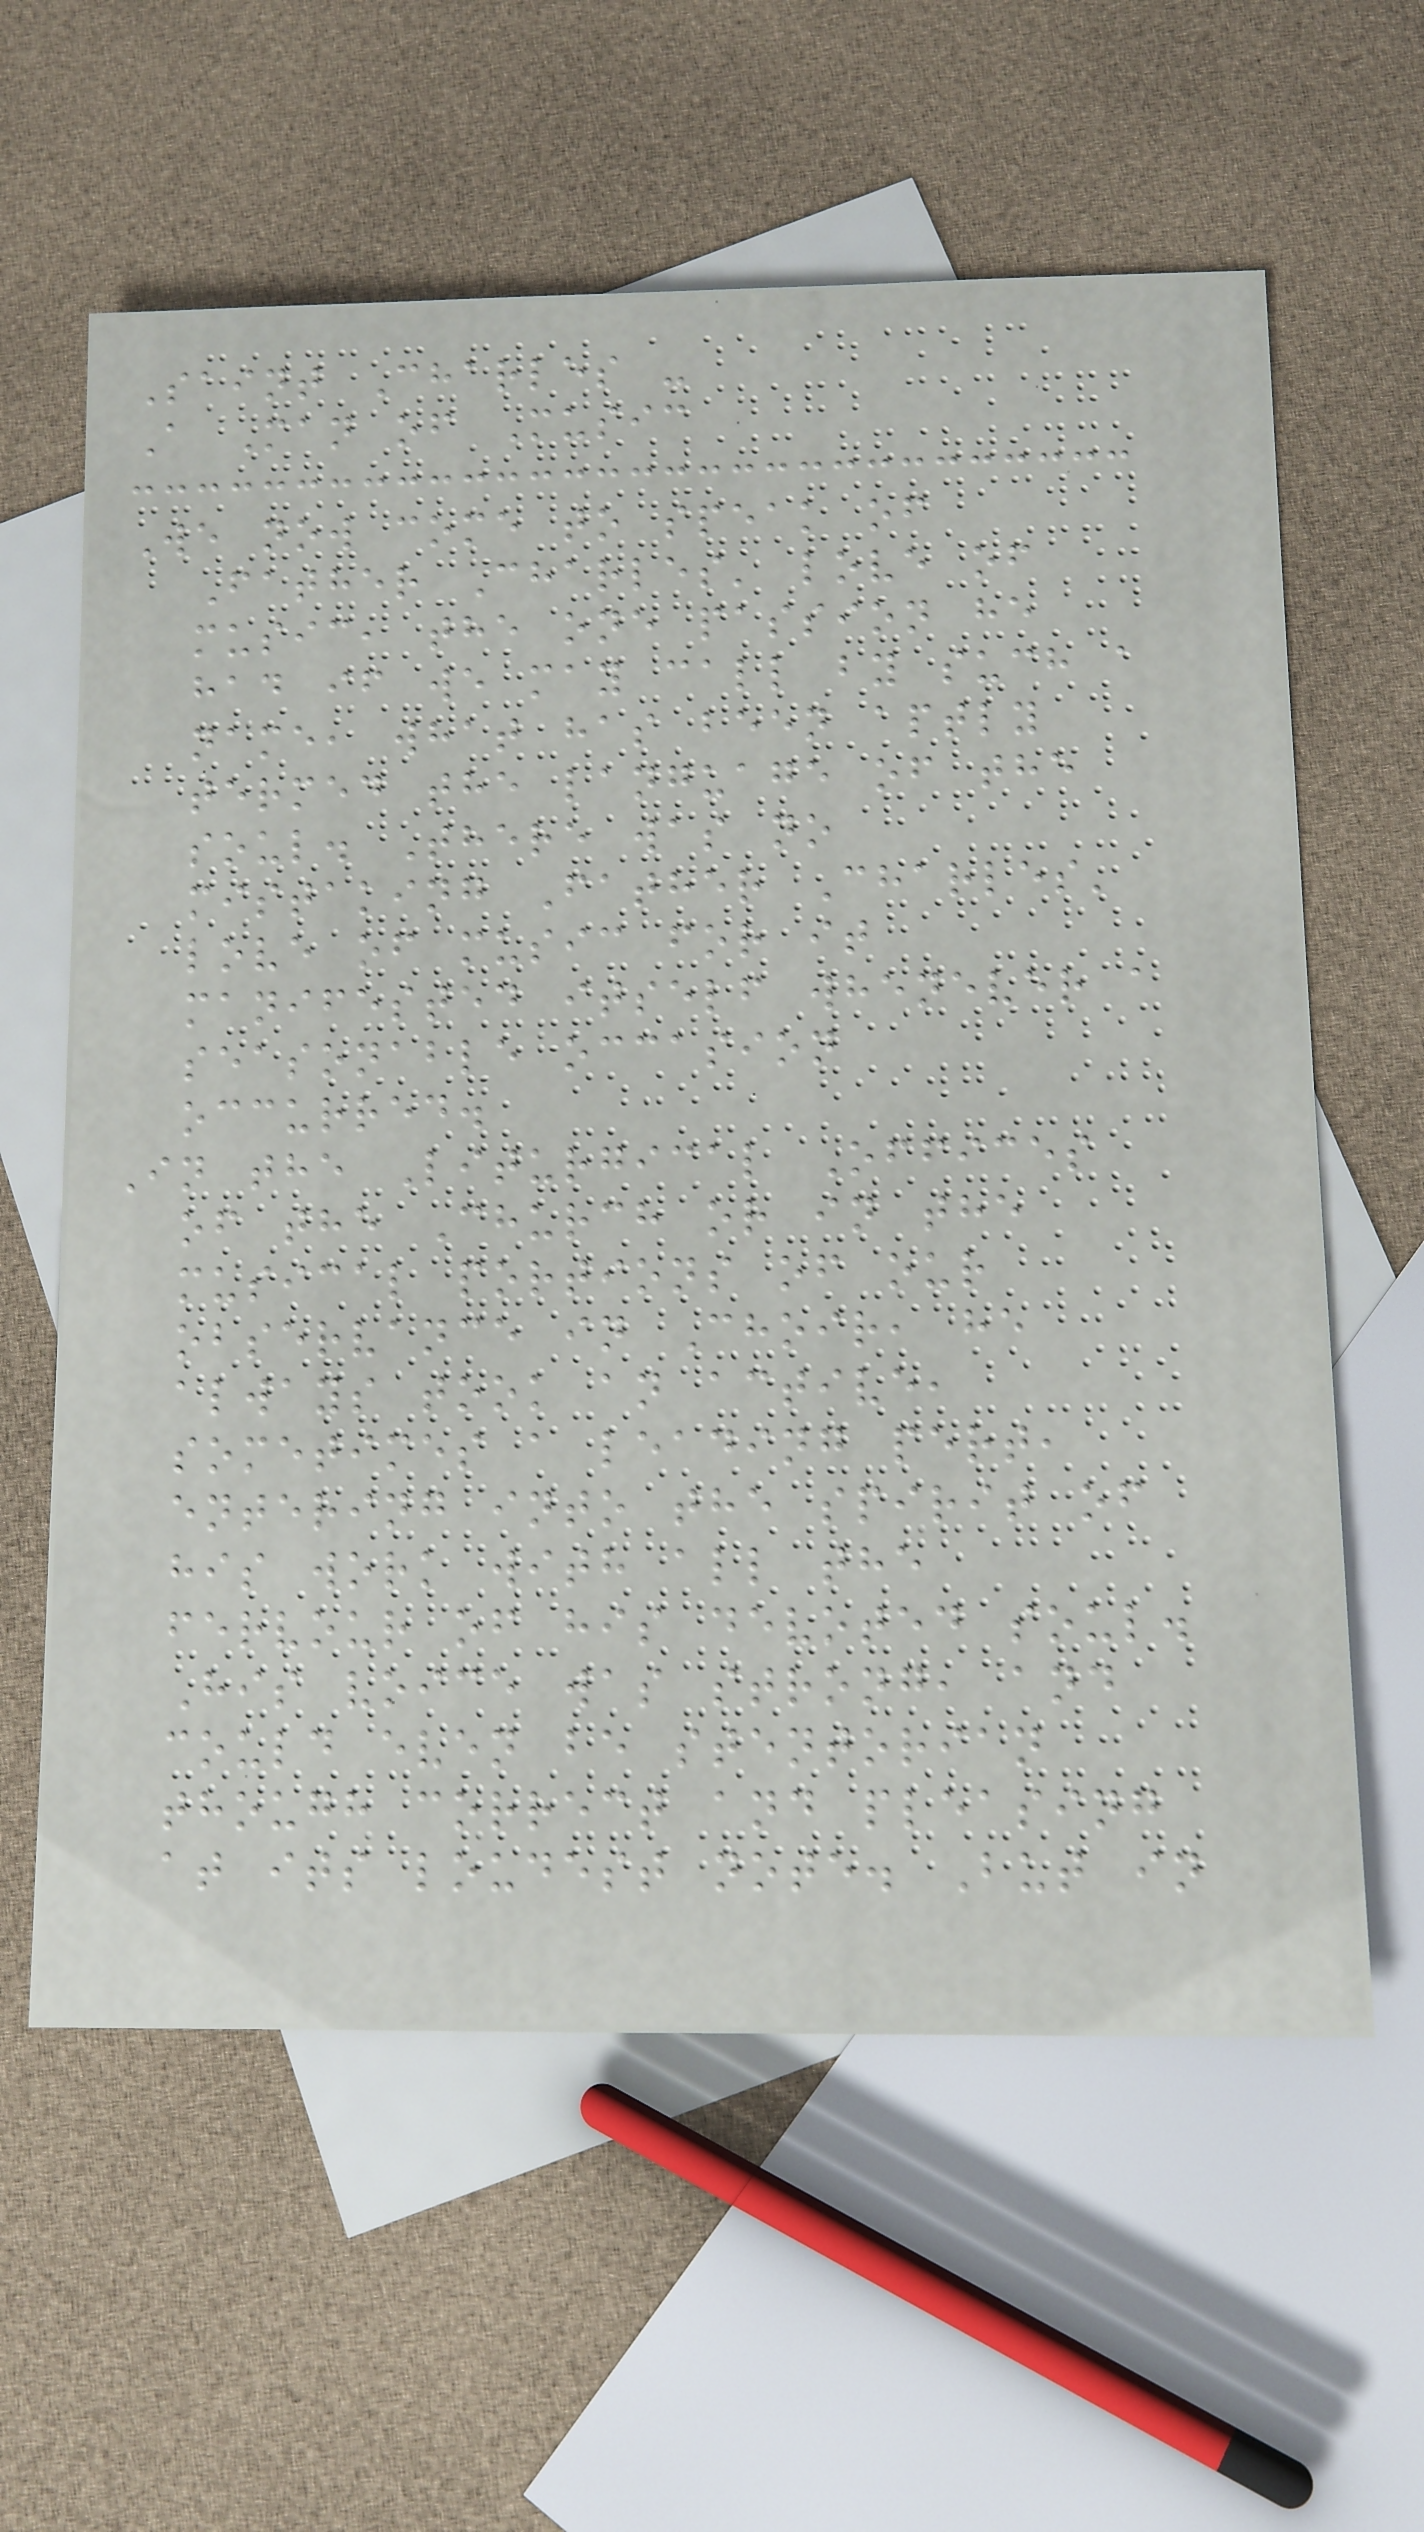Saint Charles -
A Man of Music
We now come to speak of
Father Charles' love of
music, the one passion he
had if we may call by such a
name, what has been aptly
termed the language of the
soul. There was no
mistaking Father Charles'
love of music for it
manifested itself whenever a
seasonable occasion
occurred.
In the Liturgical Offices
of the Church or in the
musical portions of our
observance in Choir, he
always took an active,
sometimes a leading pert,
entering into the spirit of
his work with all the
fervour of his devoted soul.
His voice was strong, and
could even be stentorian
though correct and pleasing
at its loudest note. But in
